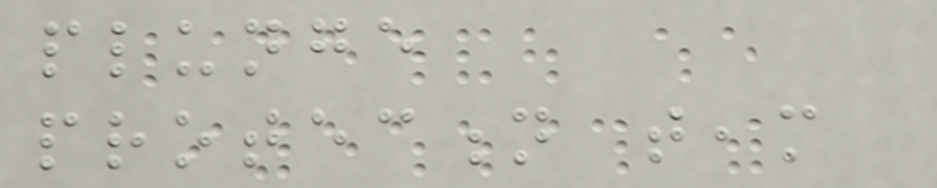plunge
protection team
